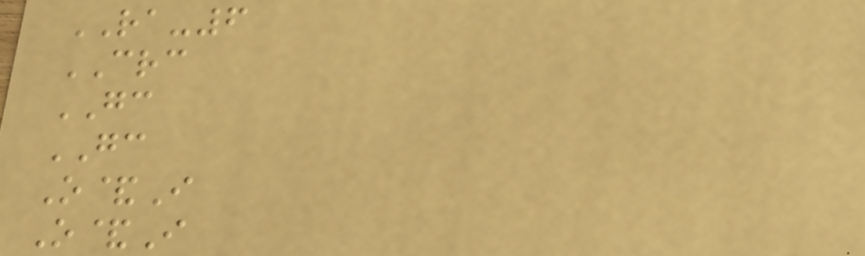RA-6
CRC
GC
GC
O&I
O&I
